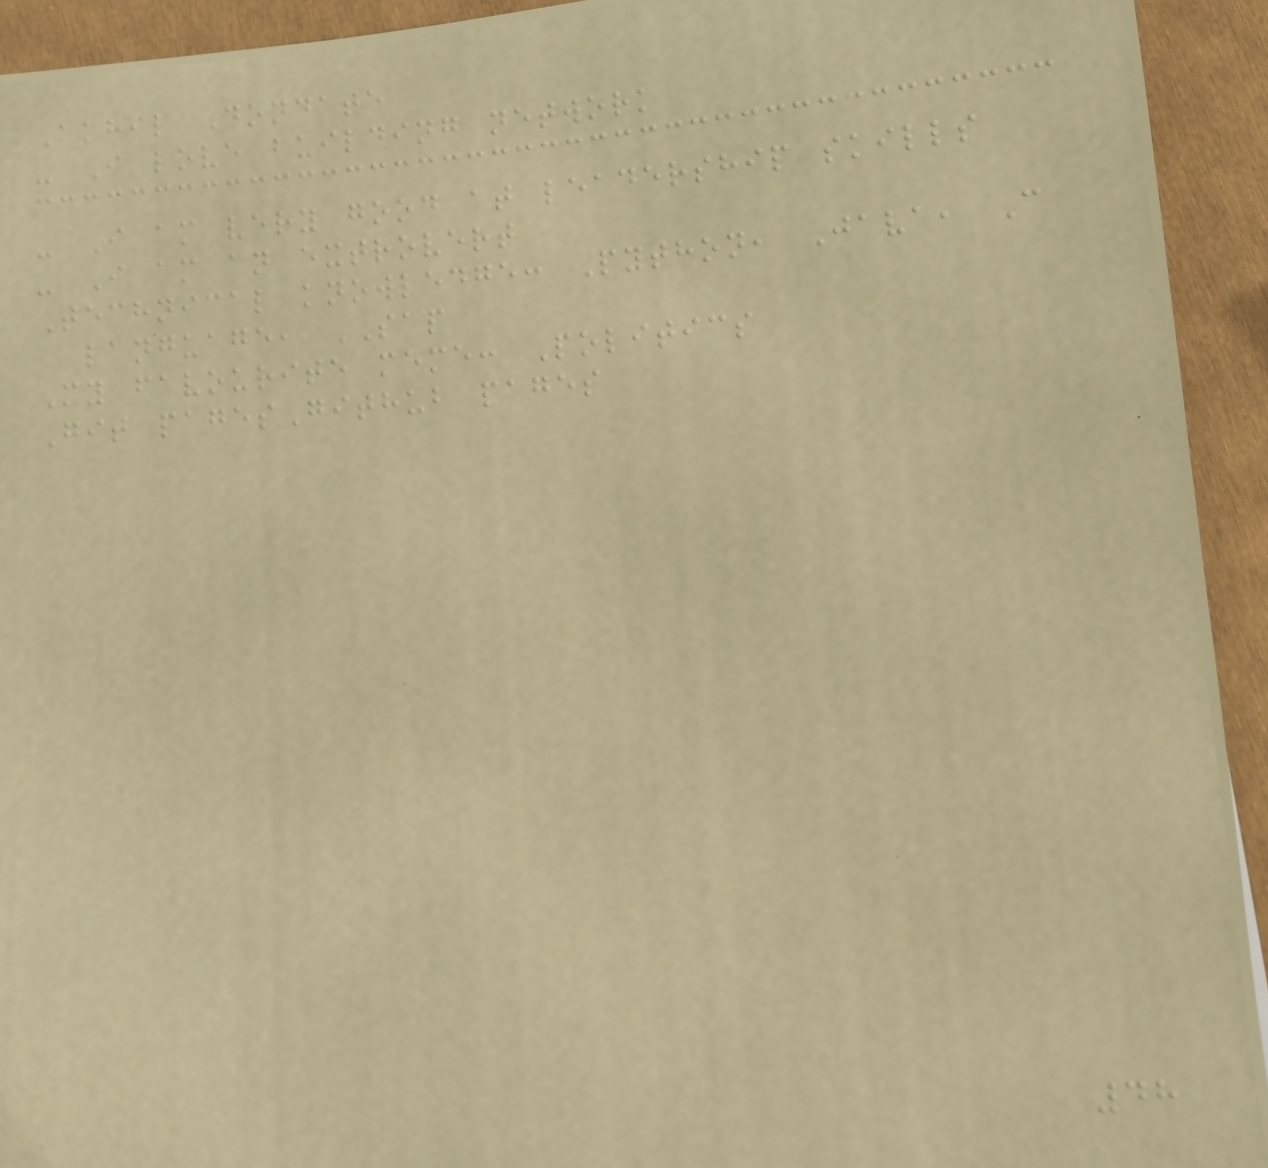Akhil Dondate
- I love building network
- I am very good at leadership skills
- I am an extrovert
Technical knowledge: Python, Java, C
language, SAP
My favourite meme: Politics
Git pagesGithub pages
48
